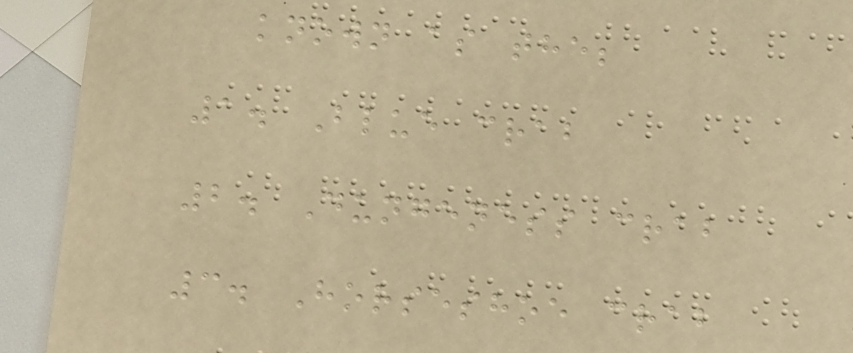known as the;
1. Blue crab
2. Dungeness crab
3. Horseshoe crab
